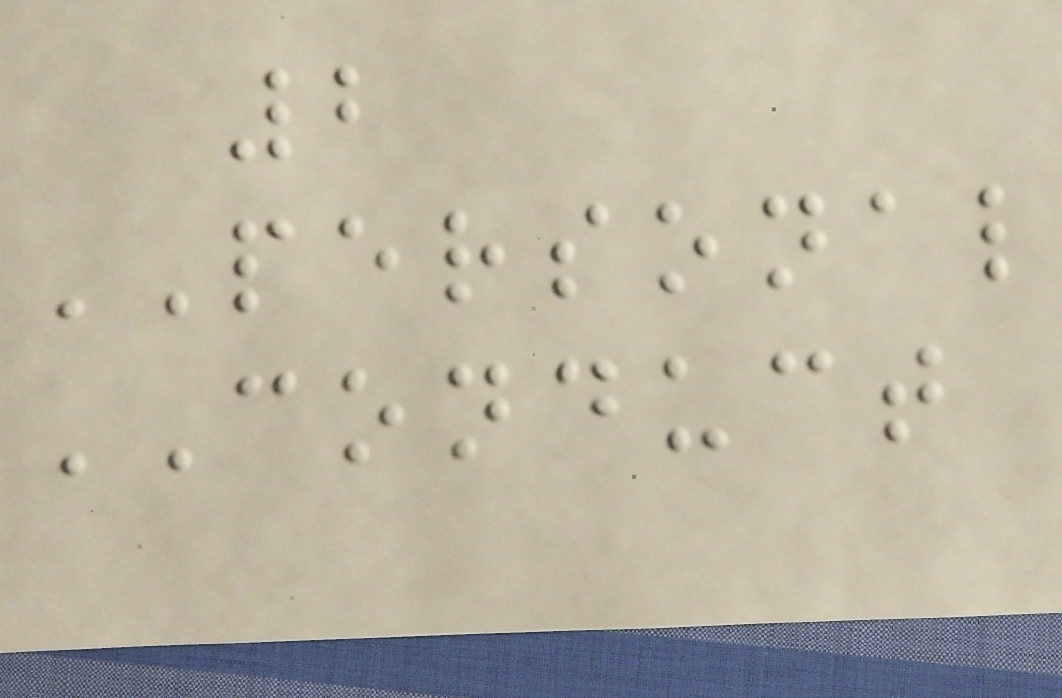2
PERSONAL
CONDUCT
